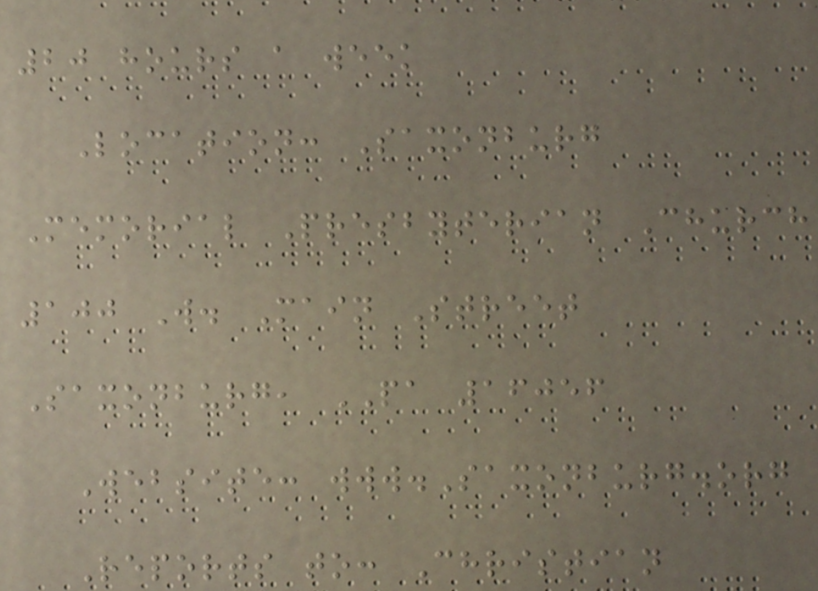20 hours a week
Location: Saxonburg
Memorial Presbyterian Church
100 W. Main Street
Saxonburg, PA 16056
Website: www.Saxonburg.org
Reports to: Christian
